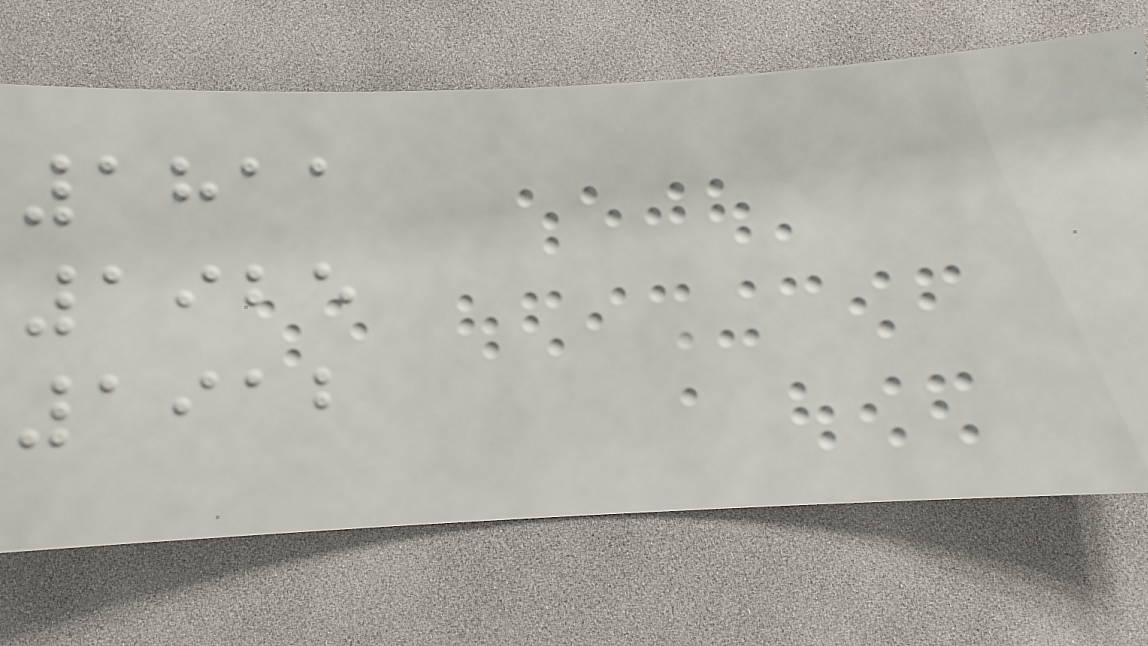1811
1925
1912
